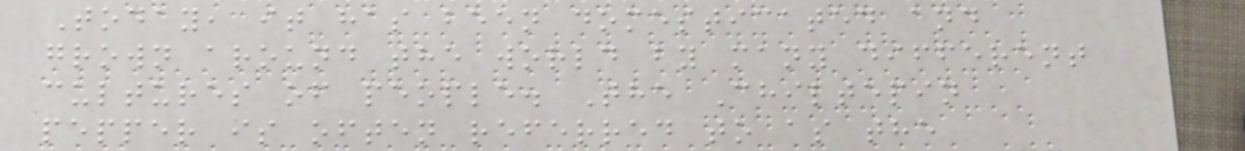Today, it has been domesticated and
grown around the world by many different
cultures of people. The Chiltepin
pepper is often referred to as the
